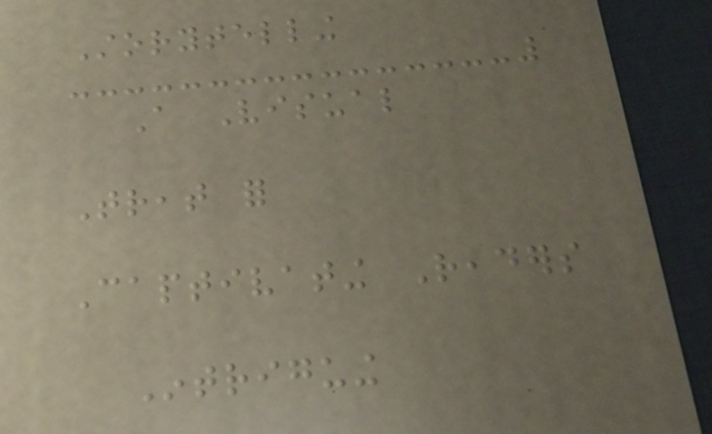Storytelling
A Visual
Treat for
Captivating Readers
Intriguing
